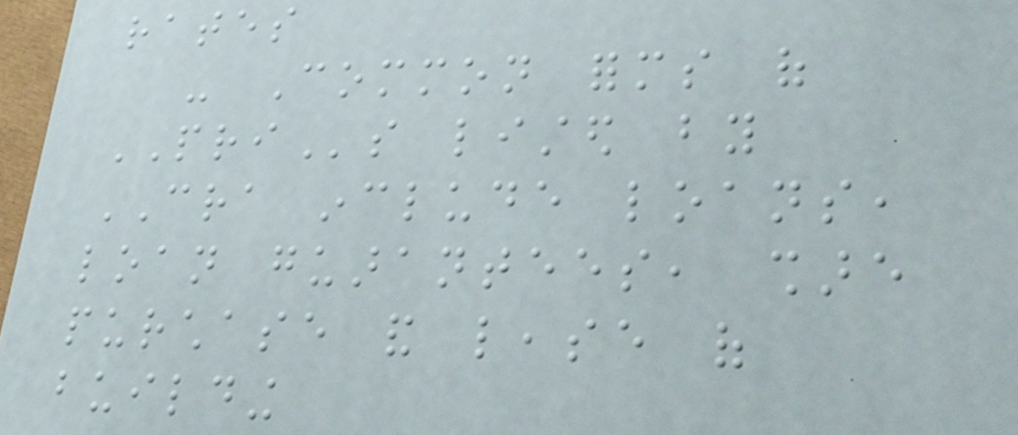rates
- Common forms of
PRIs listed by
CRA include loans,
loan guarantees, share
purchase and lease of
building
